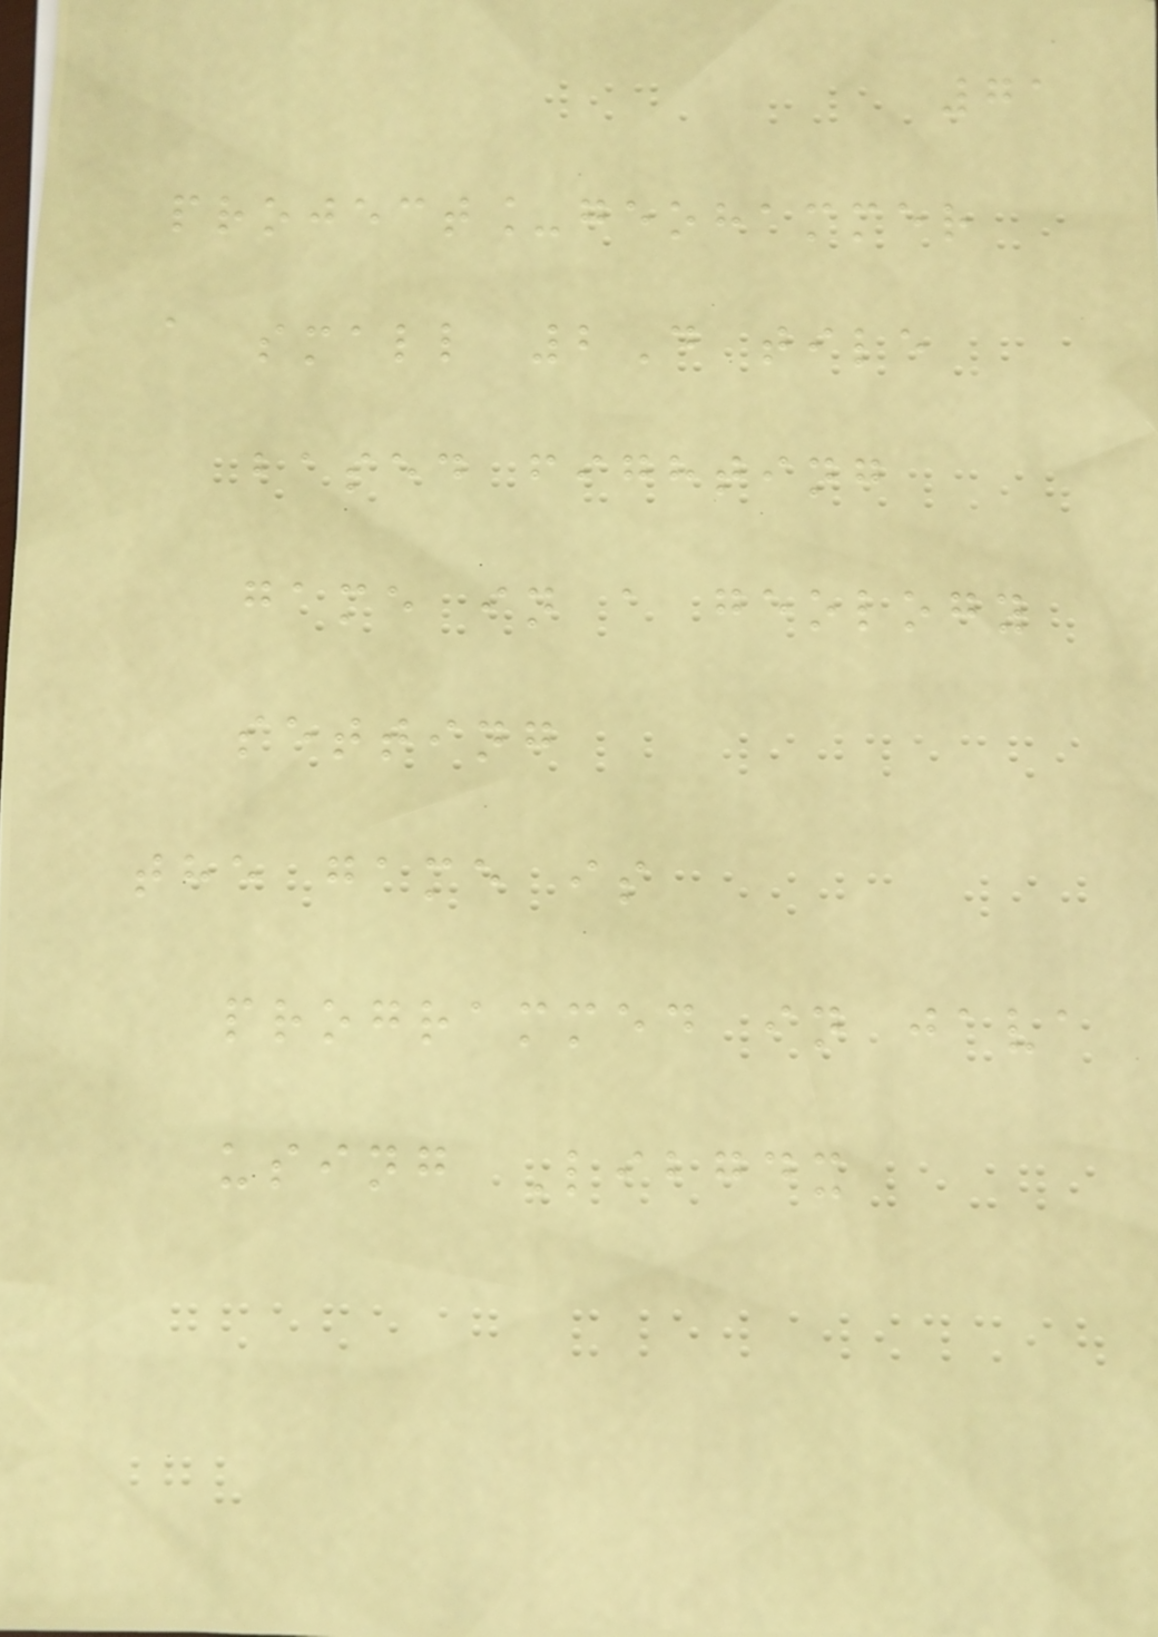71
project_geohammer
a small 2D tile
based fighting
game in a geology
setting
the game is
programmed in java
using Libgdx
